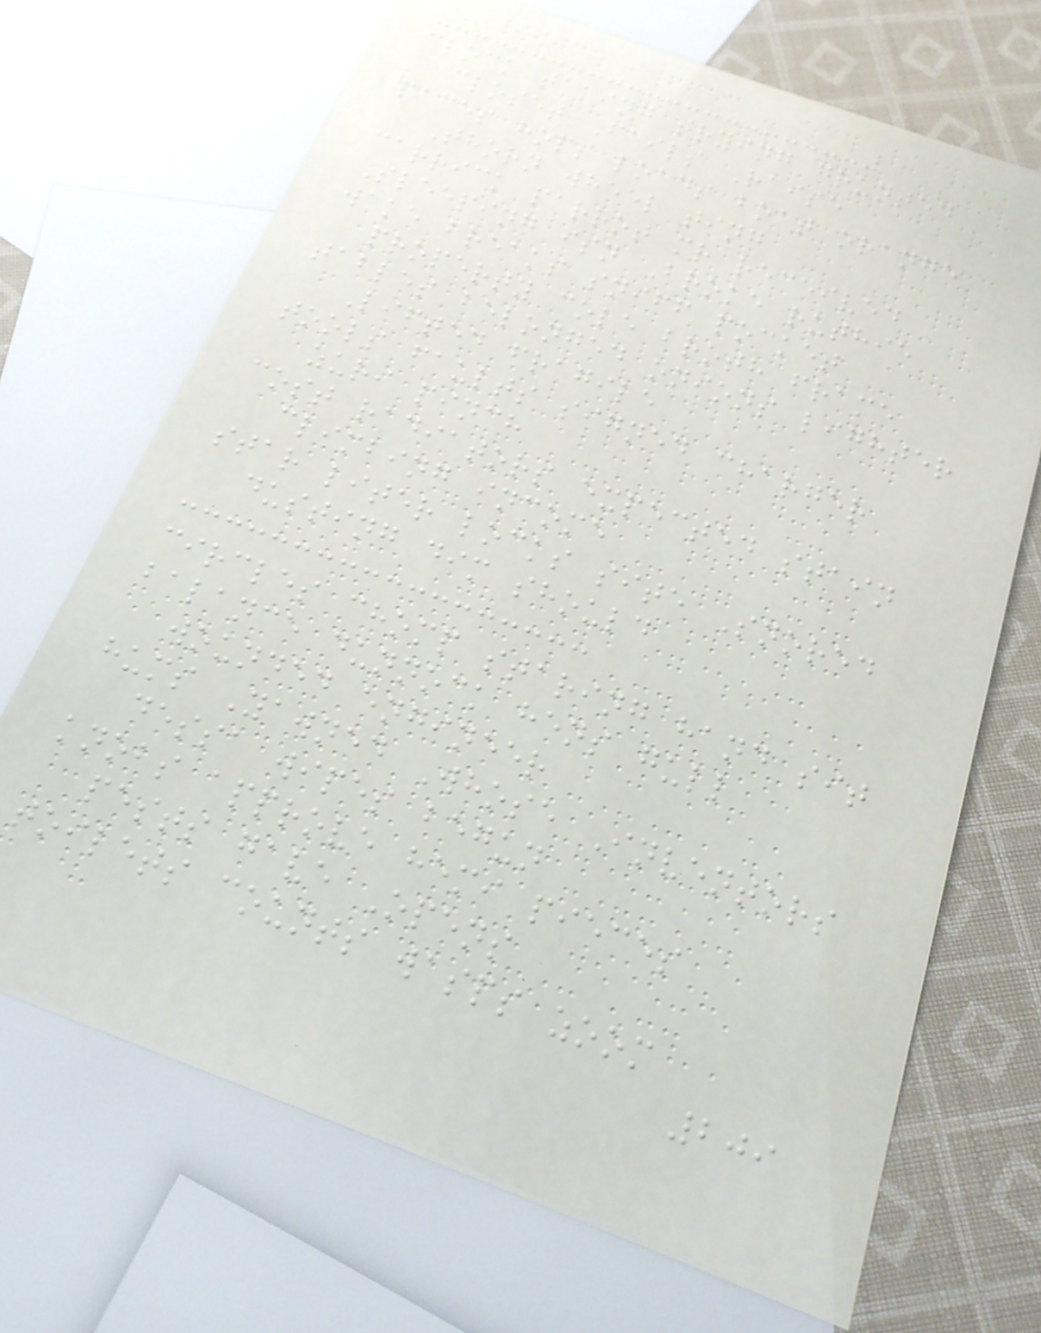clock taking trying grunted
closet Fails Raise
paces hops loads boat orange
Thorn wheel ting
carrick parrot mr received
Sleeping isn Broke ruthie
wake breaks sniff pocket
property cole broth frame
tables belonged onions lighter
Lifted fragile
tools faults signed charger
zuri pinch
cost radiators expected stain
climbing income
star liter locks site Snored
dusting dim should
circles chomp staring hand sit
balance dunnock hens gull
wounded engineer
hums Yawned Whose Inventors
dessa wipes begun
knobs approve hemi pieces
pests gave Opens
toilets counts wasps zoom
209
